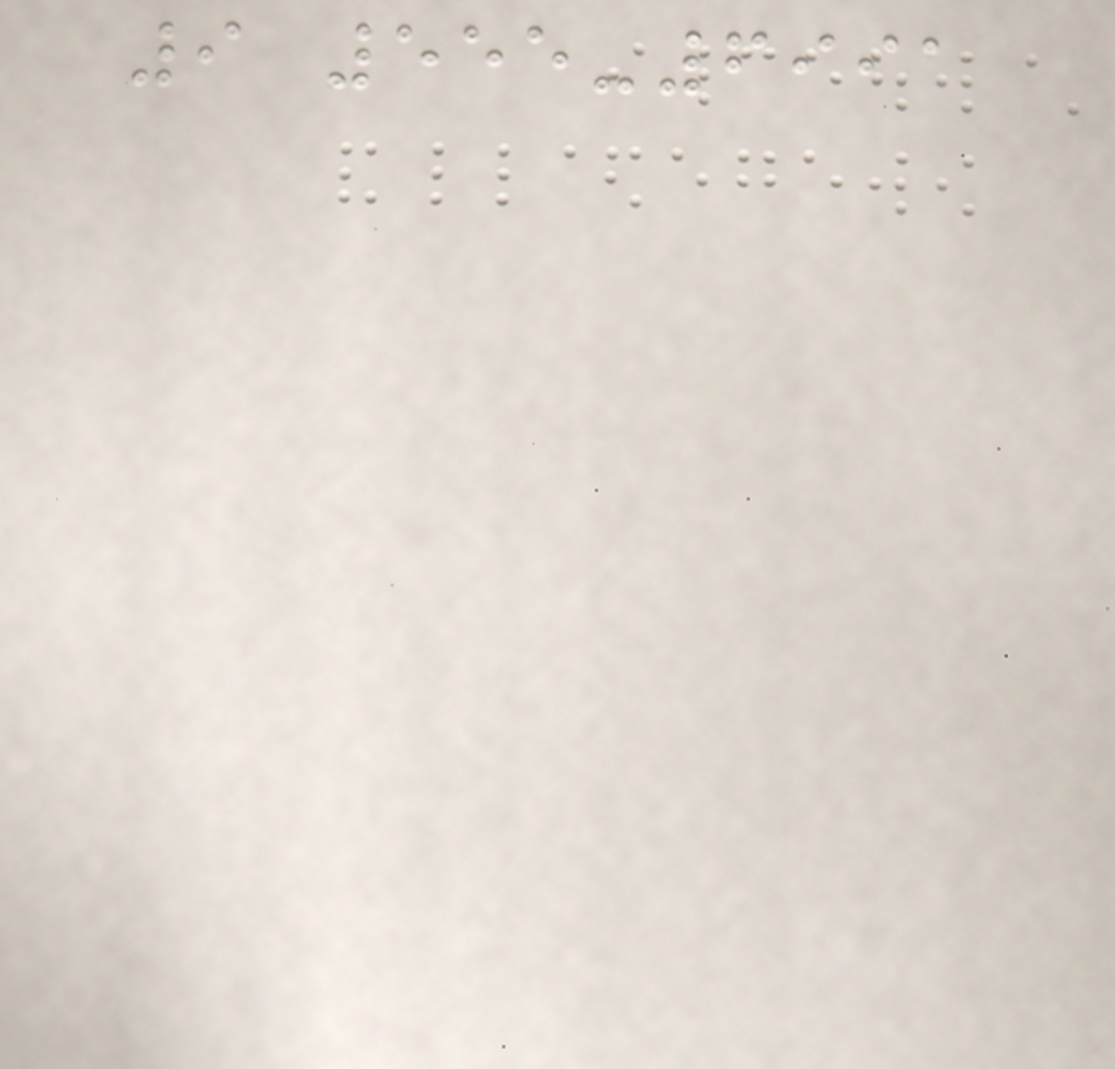9 555-6991
